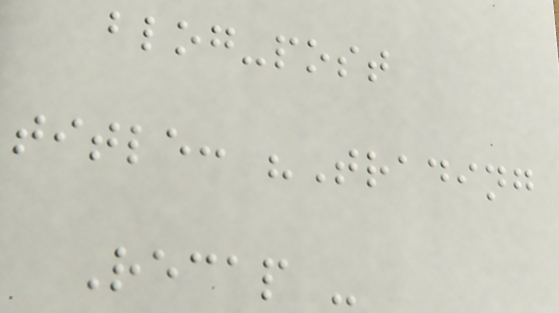blog-post
title: "Trading
Recap -
